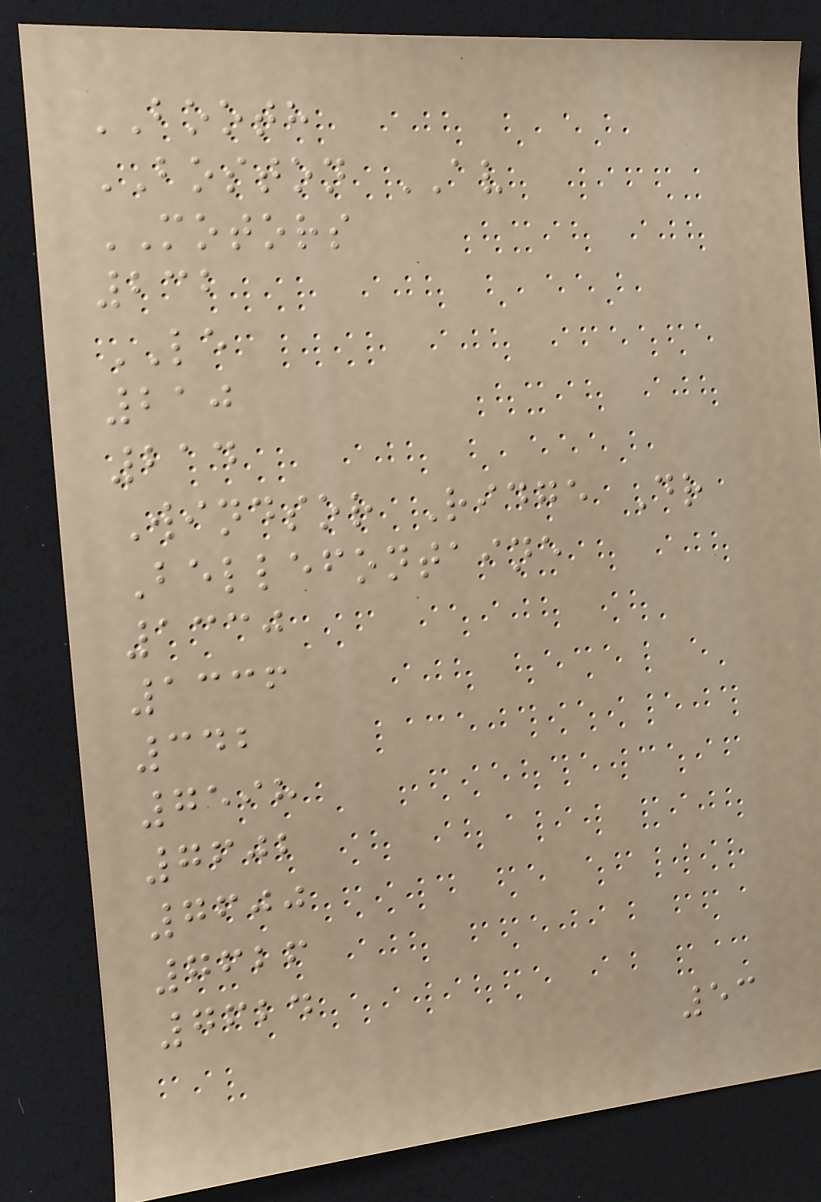BOOTH
BOSTON AV
MOTORS
232
LE
210
214
Windsor Ridge Dr
Bellefontaine
1330
1336
342
7598
7602
7600
7626
7624
53
